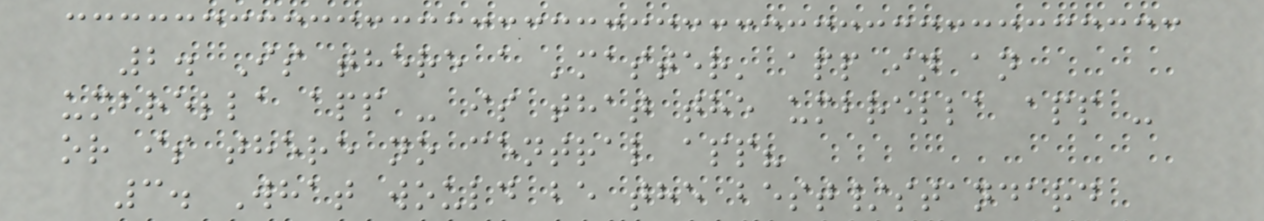2. Is there a 'master' app in an
umbrella app - is that the umbrella app -
or is there no central app?
3. What would be the best/standard
